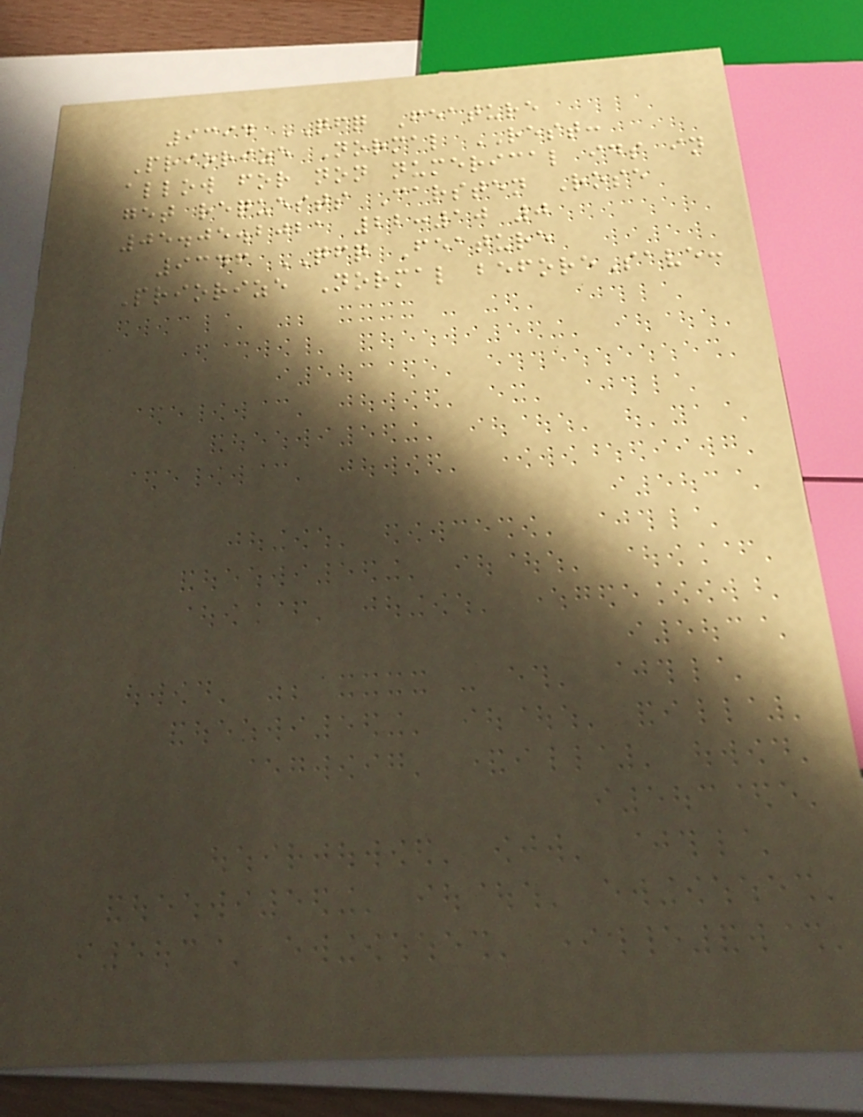9394 QFQ Feature
Priorize Normal REST:
allow for non numerical ids in
get requests Carsten Rose
05.05.2021 22:10 0
9346 QFQ Feature
Priorize Normal beforeSave:
